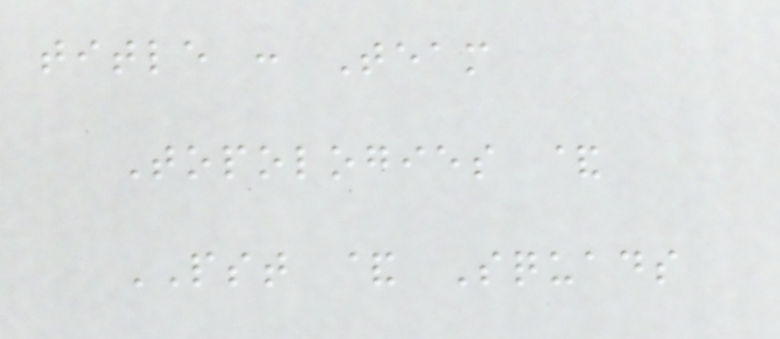title : Team
Topologies &
PST & Squads
